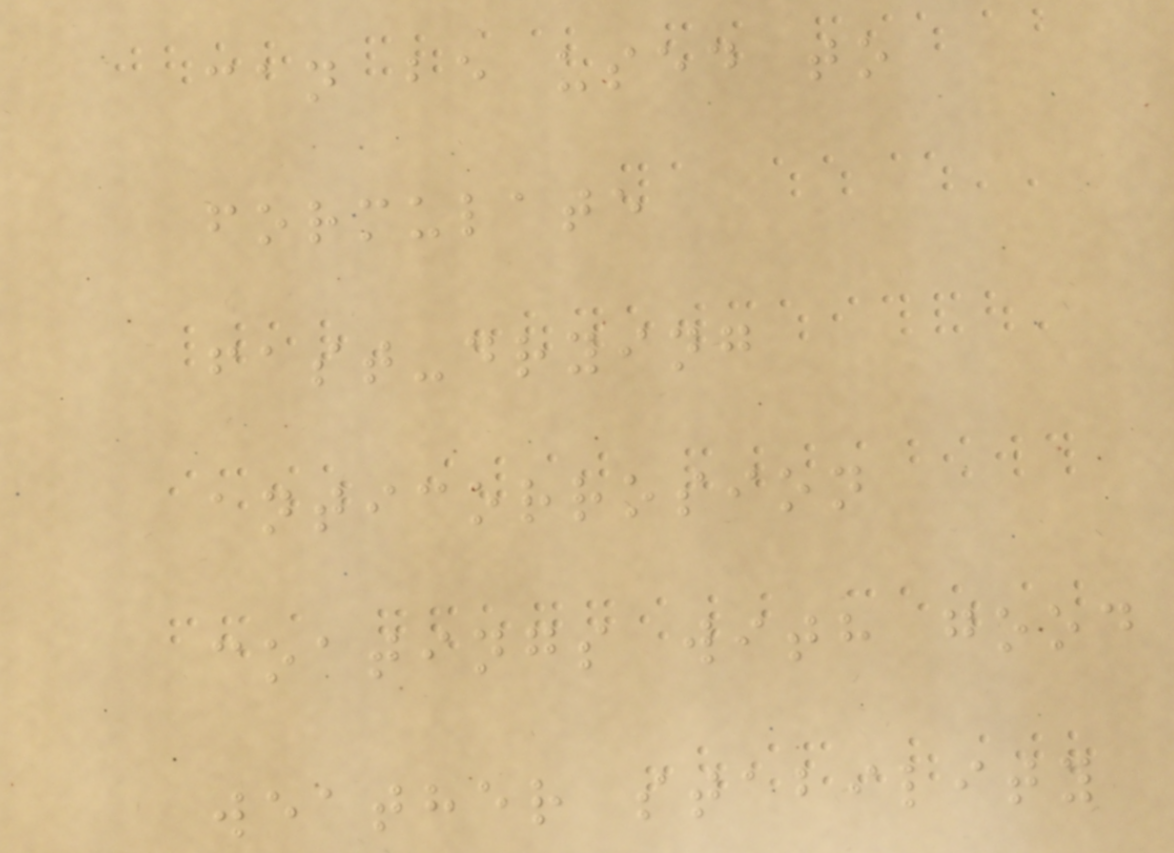can be used to
formulate
fast-drying
anticorrosion
coatings with good
weather stability
